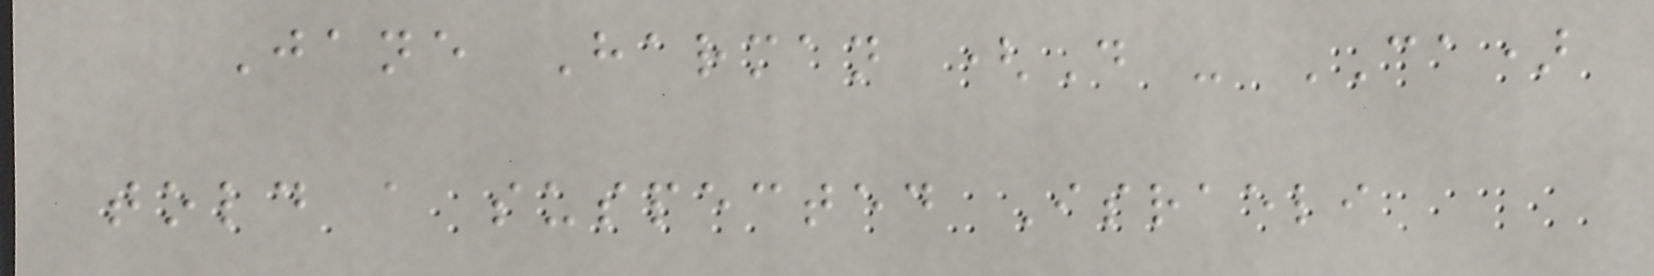Jane Harman (D - CA)
told a suspected Israeli
